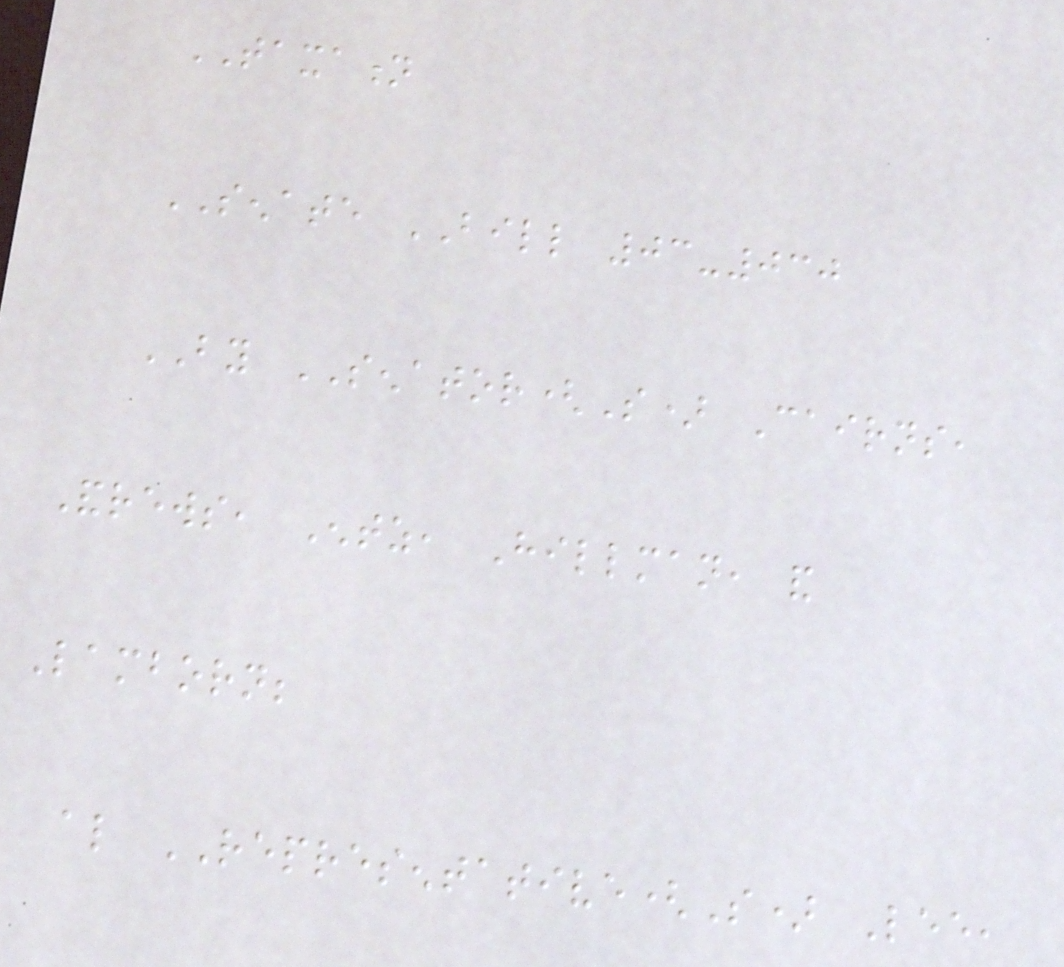TAXATION
SENATE BILL 03-030
BY SENATOR(S) Cairns,
Andrews, Entz, Hillman, and
Lamborn;
also REPRESENTATIVE(S) Lee,
